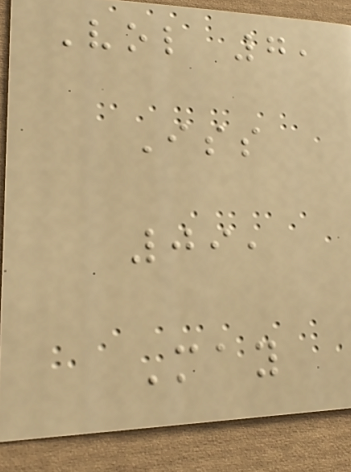Vol 7,
Iss
09,
May
